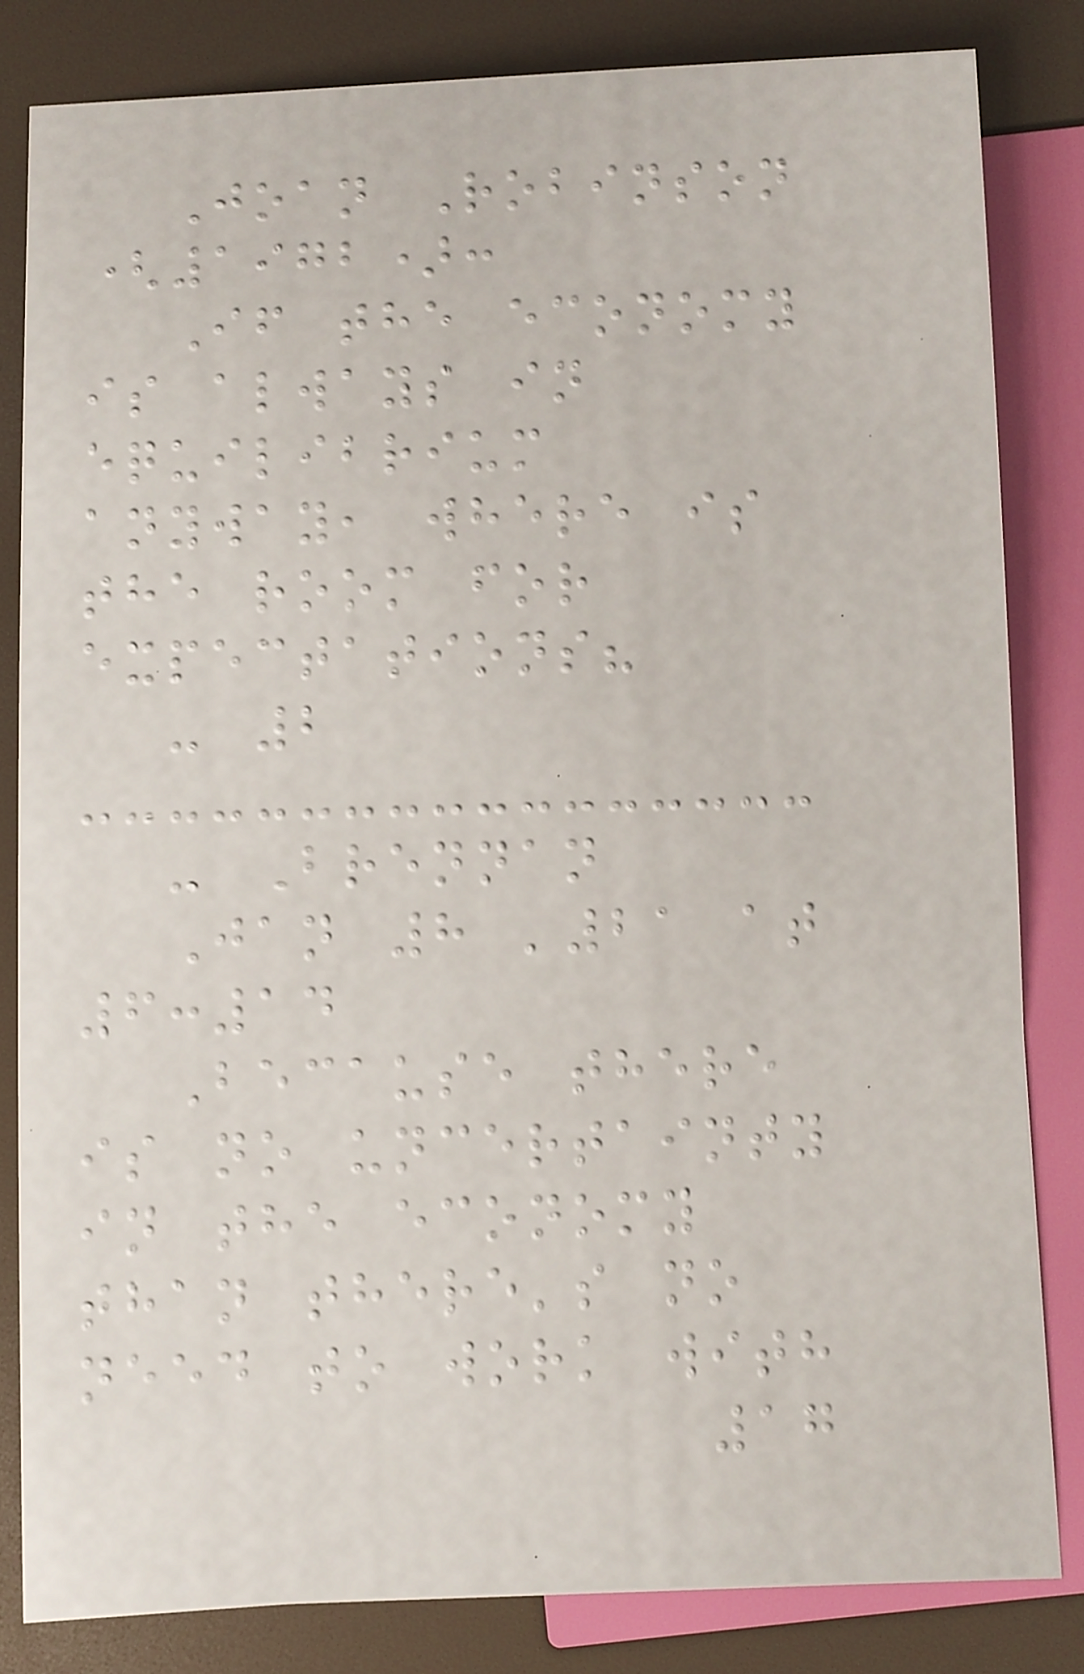Joan Robinson
(1972):
If the economy
is always in
equilibrium
anyway, where is
the room for
expectations?
- 2
- Brennan
Jan 8 '21 at
6:14
Because there
is no uncertainty
in the economy
than there's no
need to work with
17
